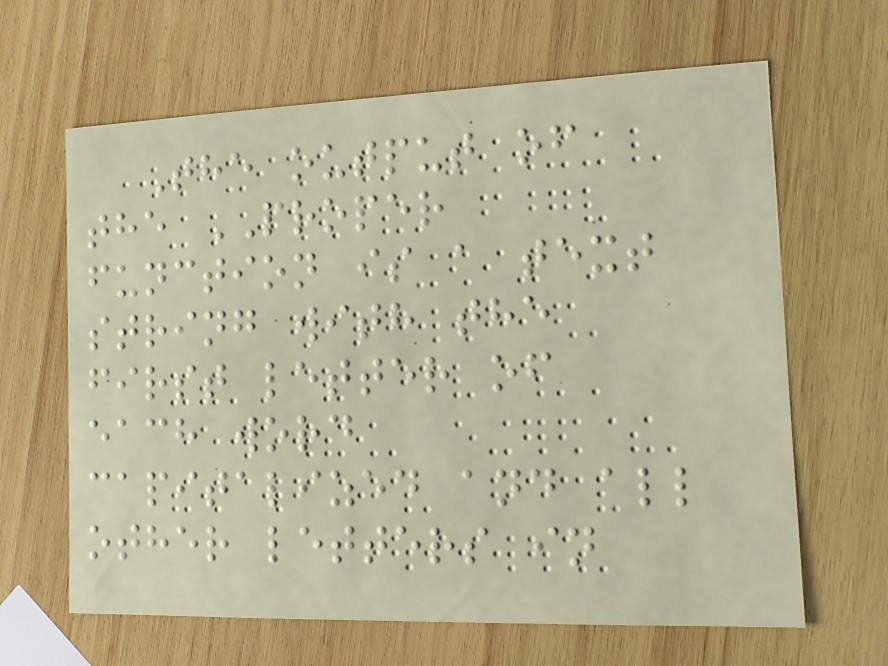The output of
the PROPER
function is a text
string with the
first letter of
each word
capitalized and all
other letters in
